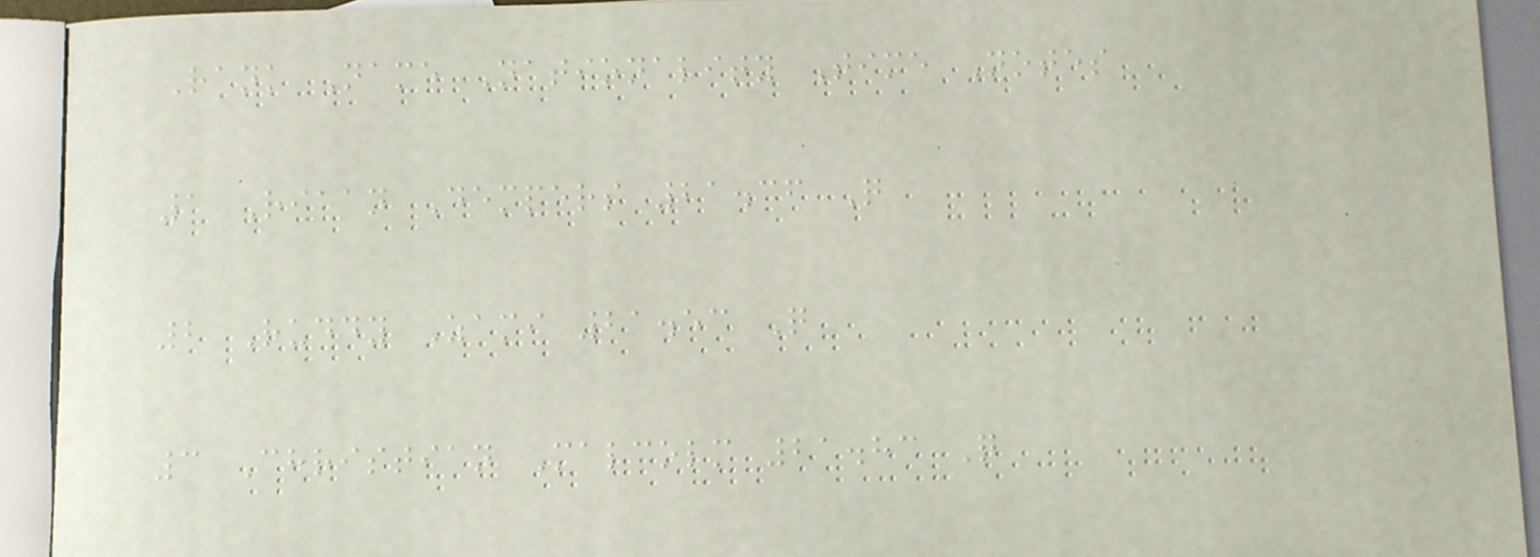Rank Name Nationality Time Notes
1 Riaan Dempers 21.36 Q
2 Ruddy Zami 21.53 Q
3 Christian Malcolm 21.83 Q
